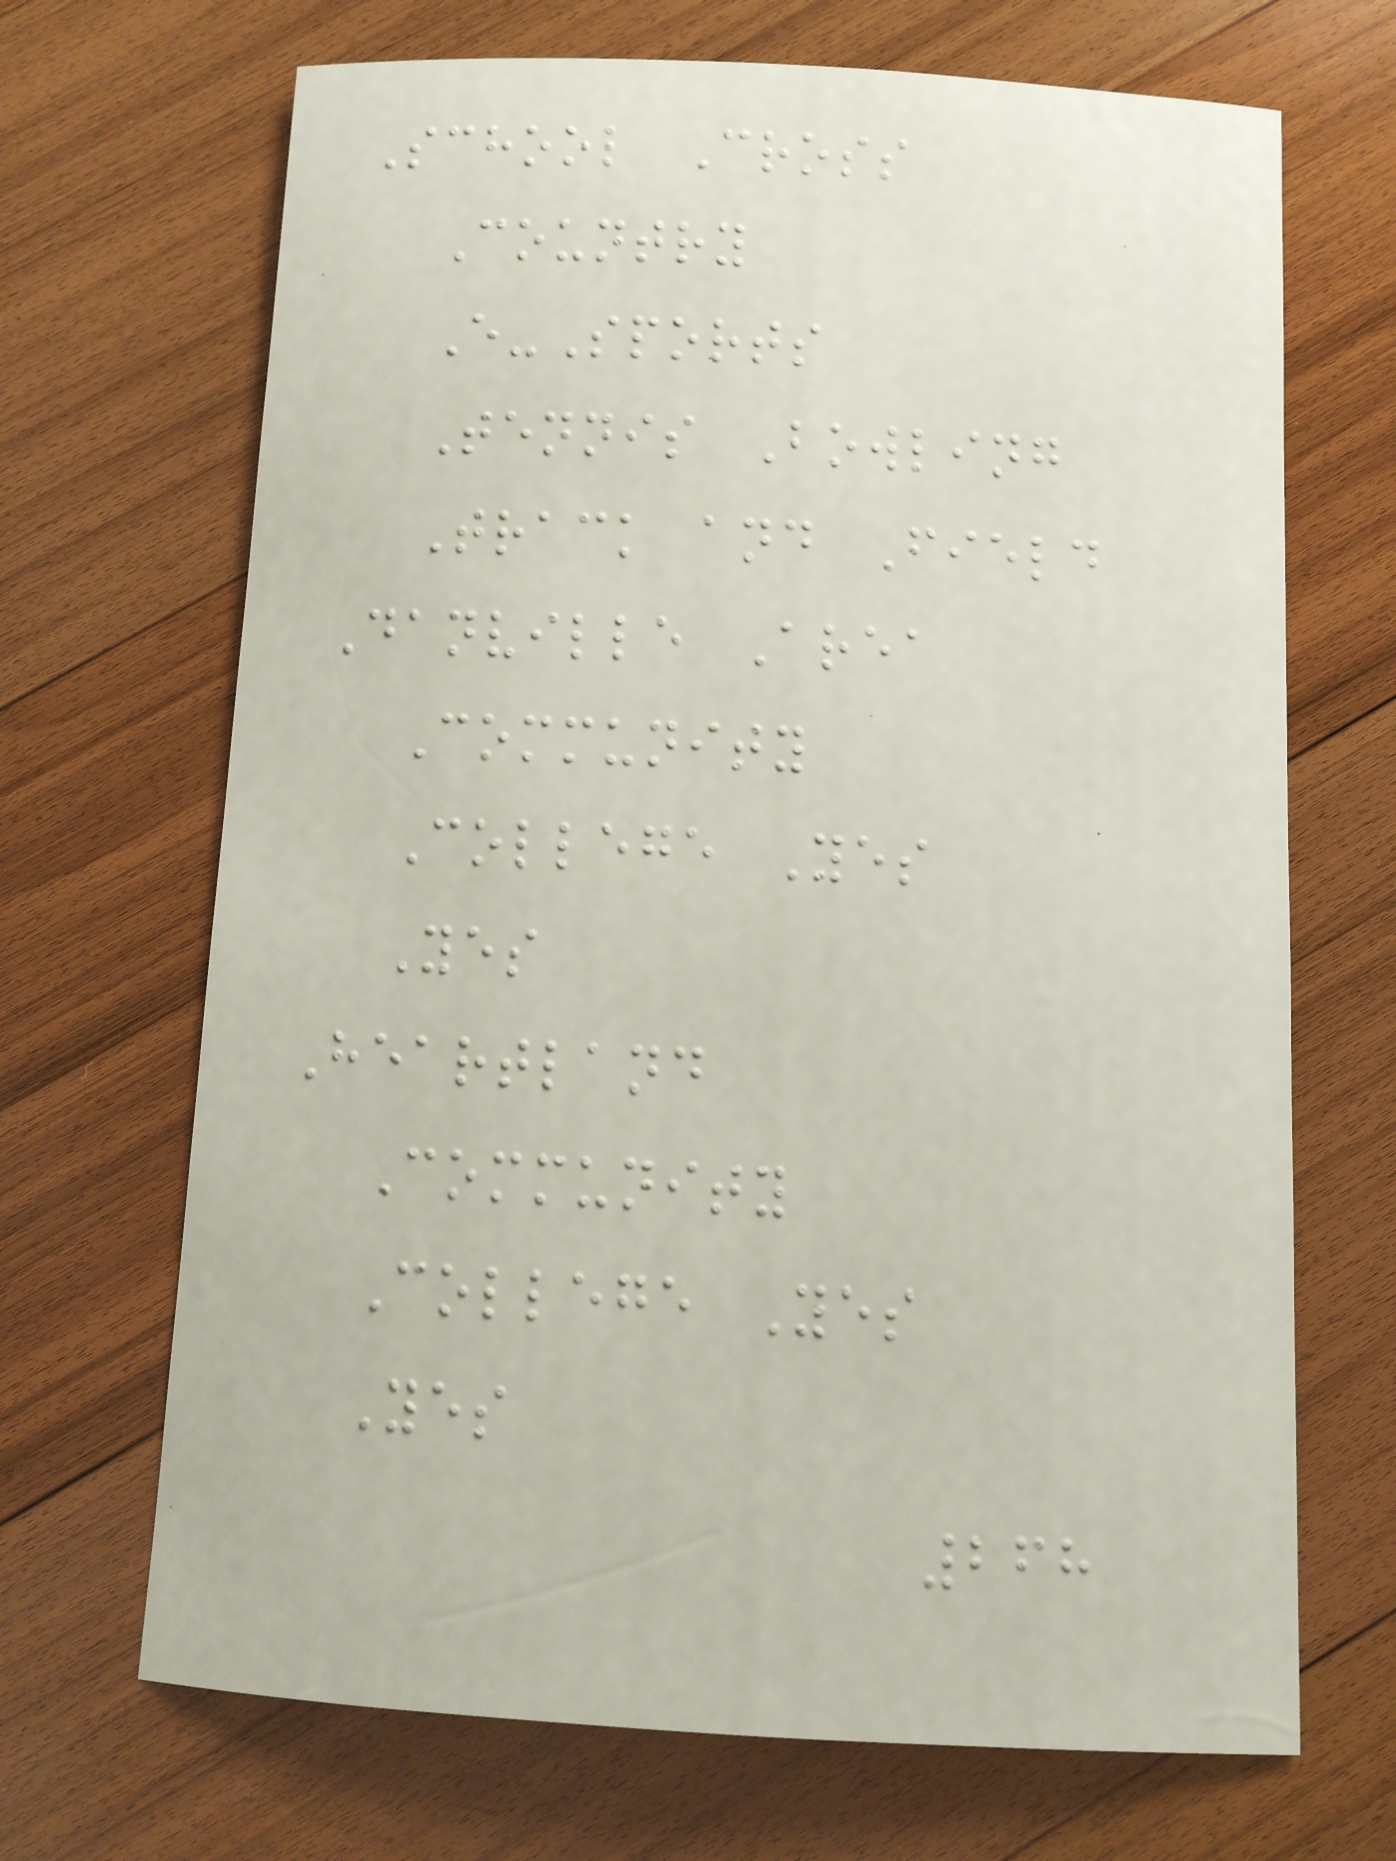School Cross
Country
E-Sports
Tennis Bowling
Track and Field
Danville Area
Community
College Yes
Yes
Heartland
Community
College Yes
Yes
268
